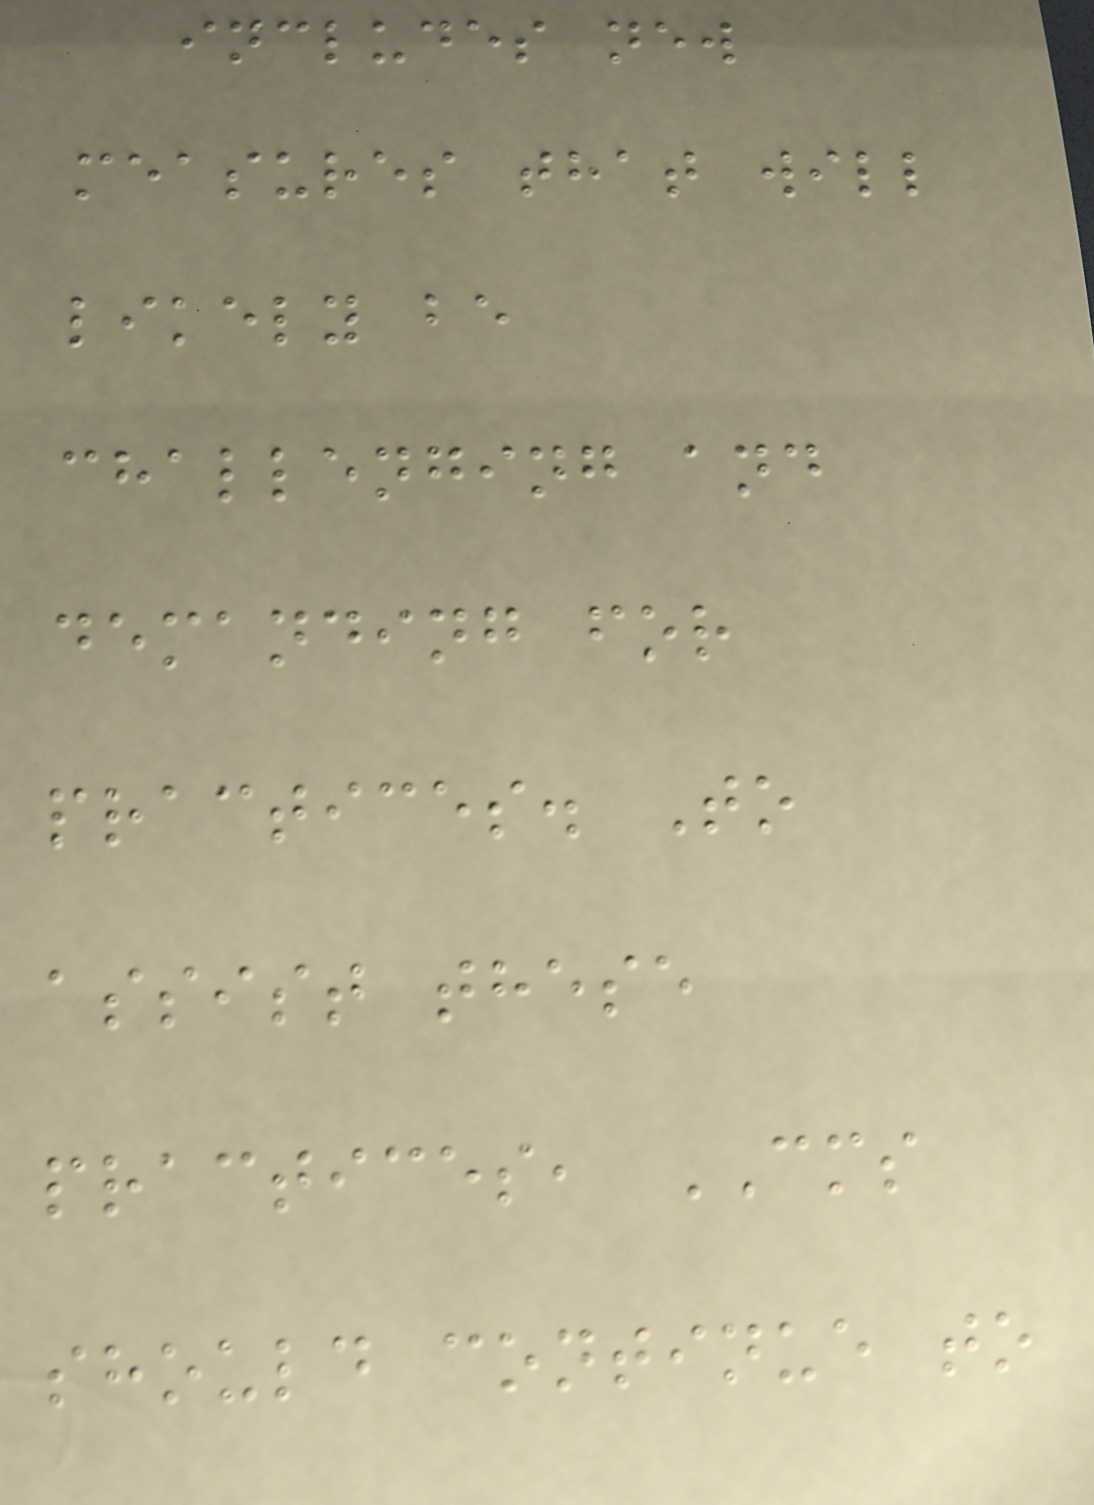includes new
measures that will
likely be
challenging and
demanding for
practices. To
assist these
practices, CMS
should continue to
